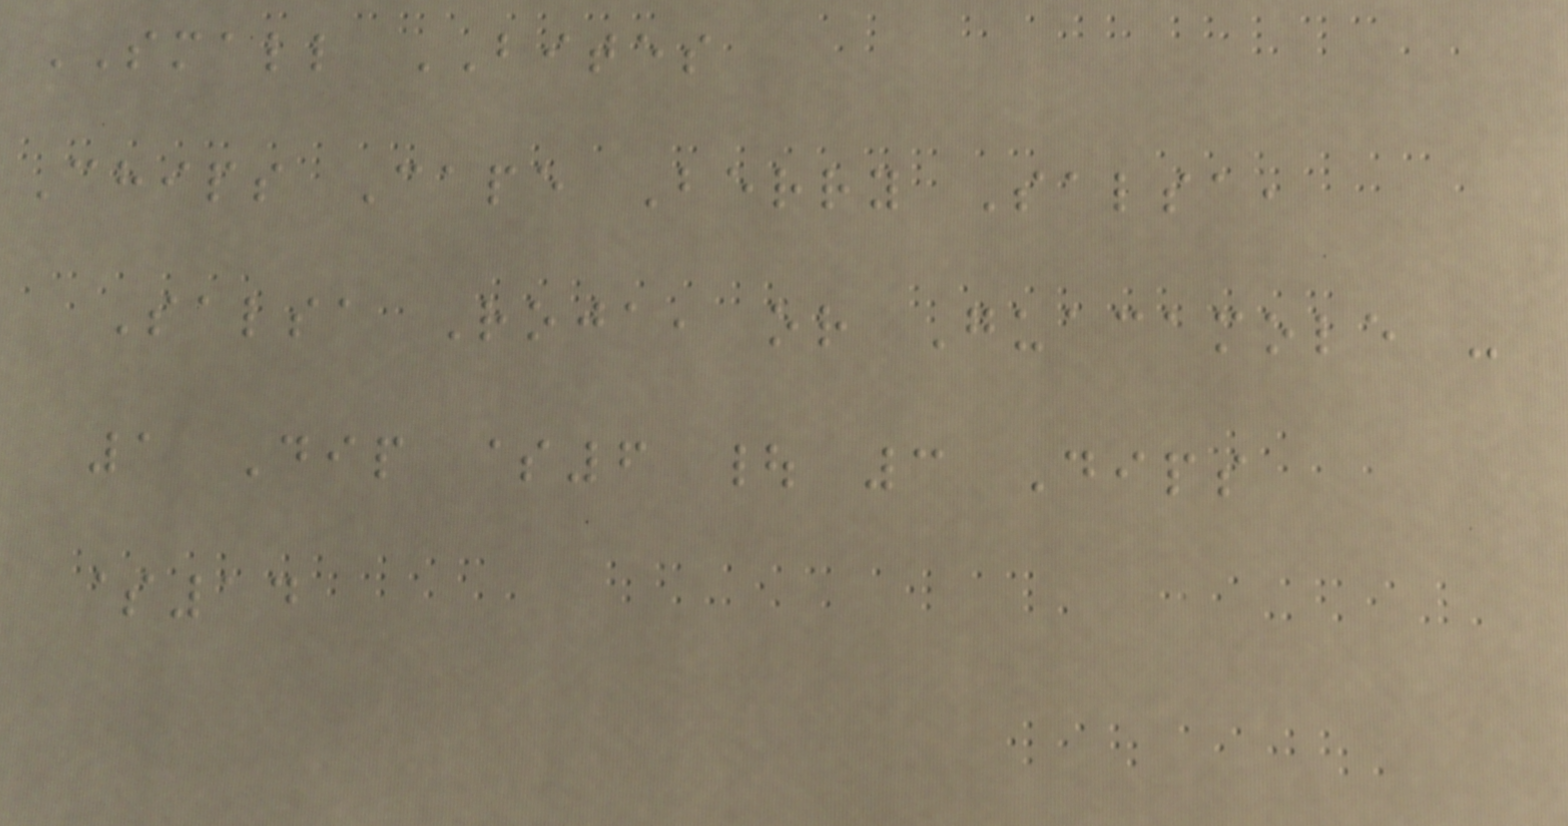SMALL BITES
Chips Cape Berry Salsa,
Salsa Roja, or Guacamole -
1 Dip $6 | 3 Dips
$14
